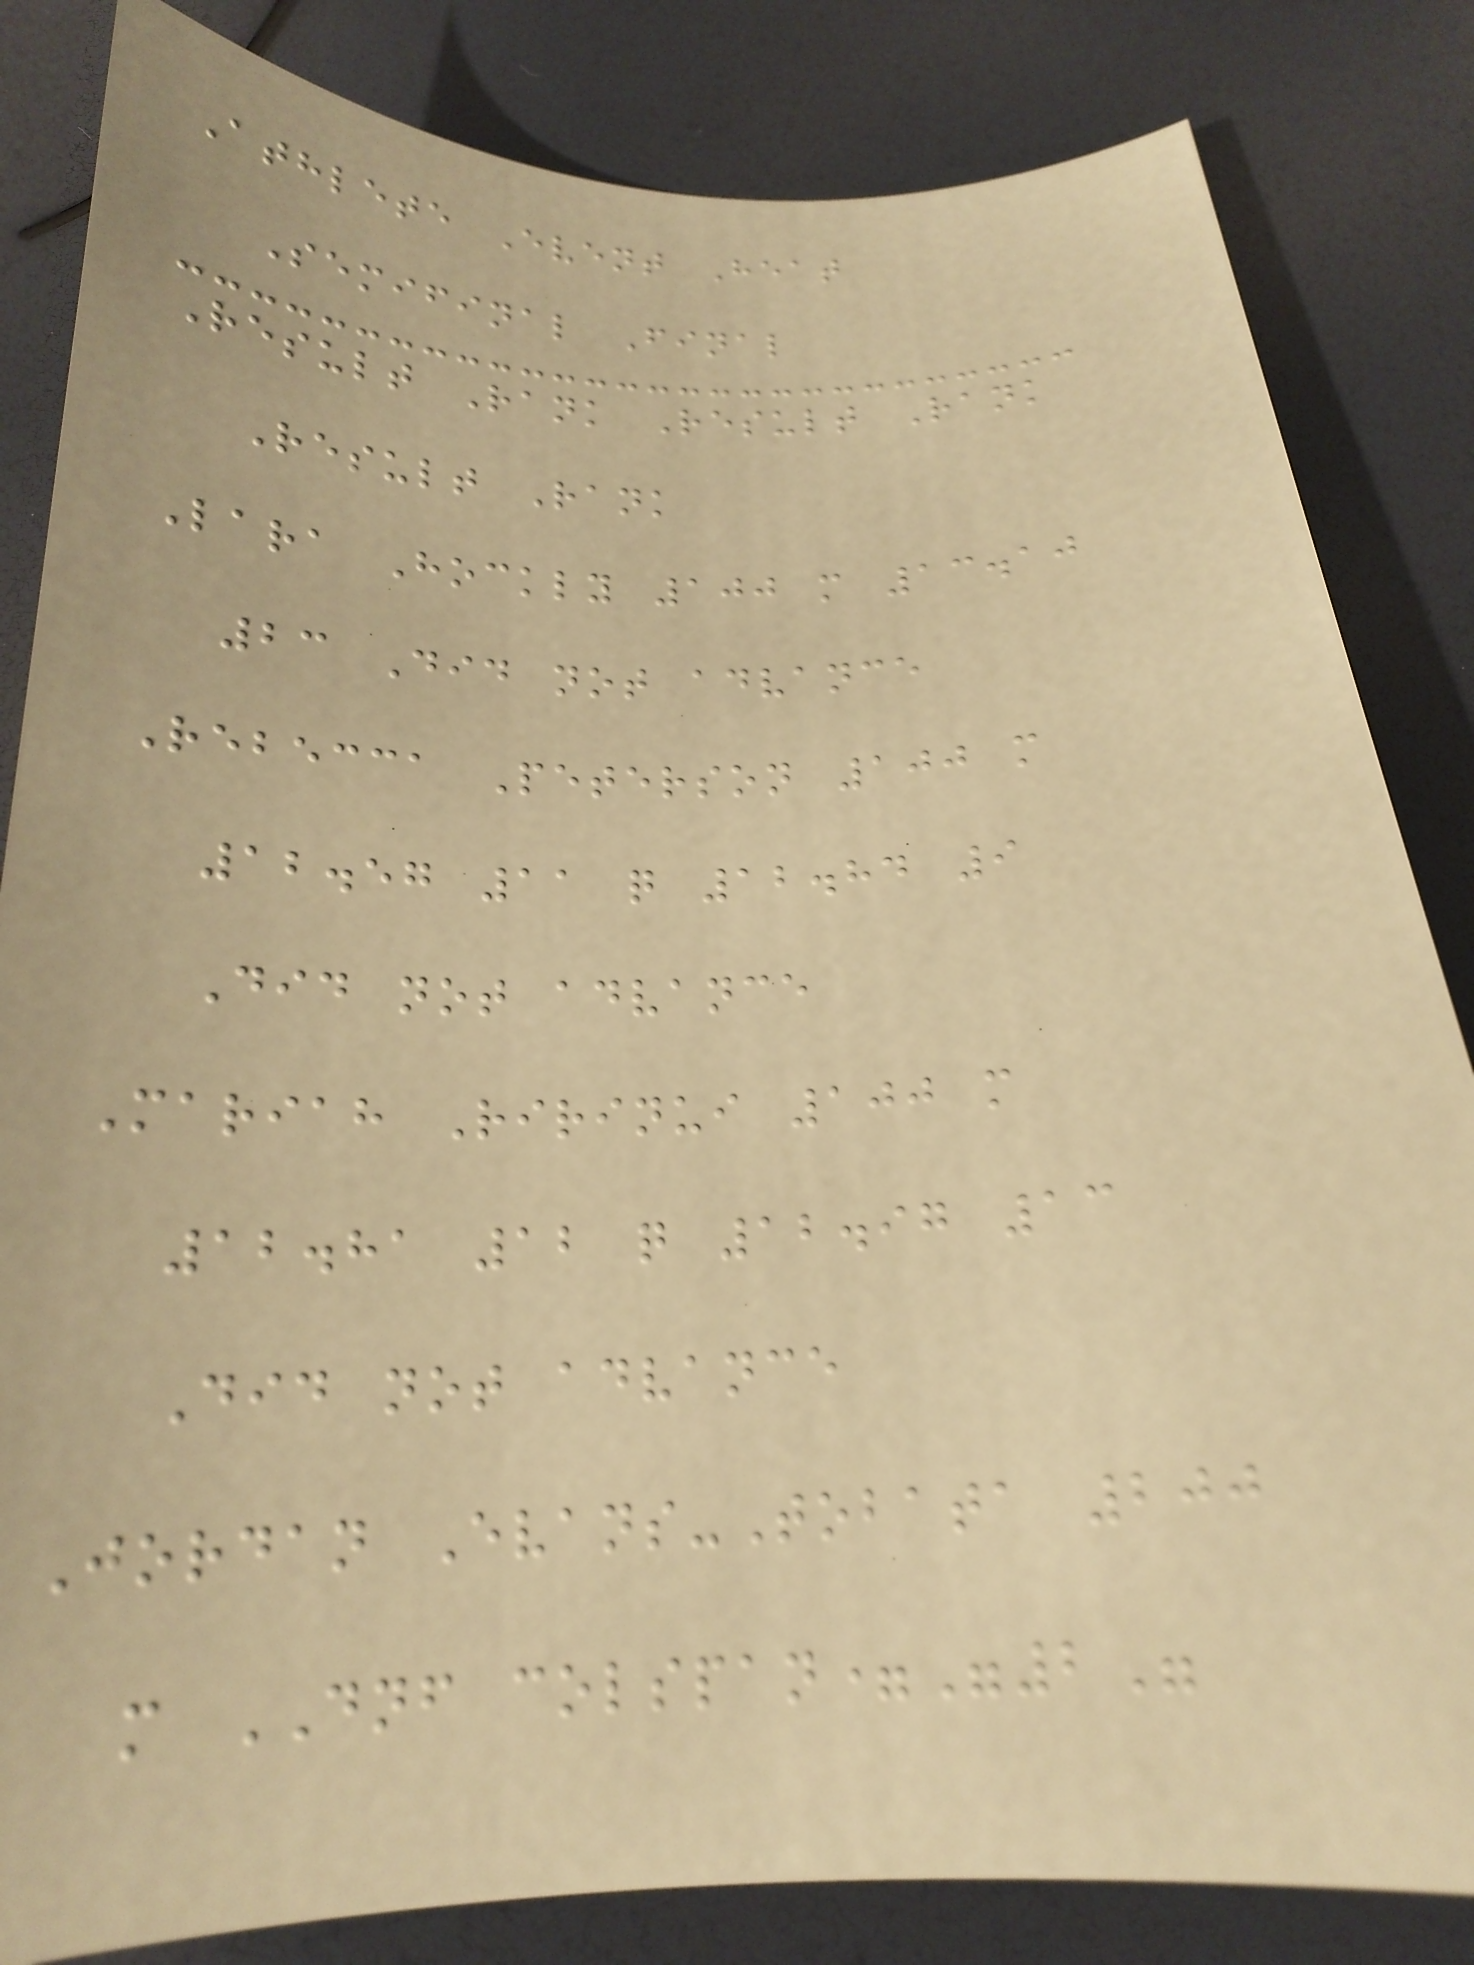Athlete Event Heat
Semifinal Final
Result Rank Result Rank
Result Rank
Lara Hockly 100 m 13.10
23 Did not advance
Rebecca Peterson 100 m
12.57 11 q 12.84 9
Did not advance
Mariah Ririnui 100 m
12.81 12 q 12.97 13
Did not advance
Jordan Evans-Tobata 200
m DNF colspan="2"
